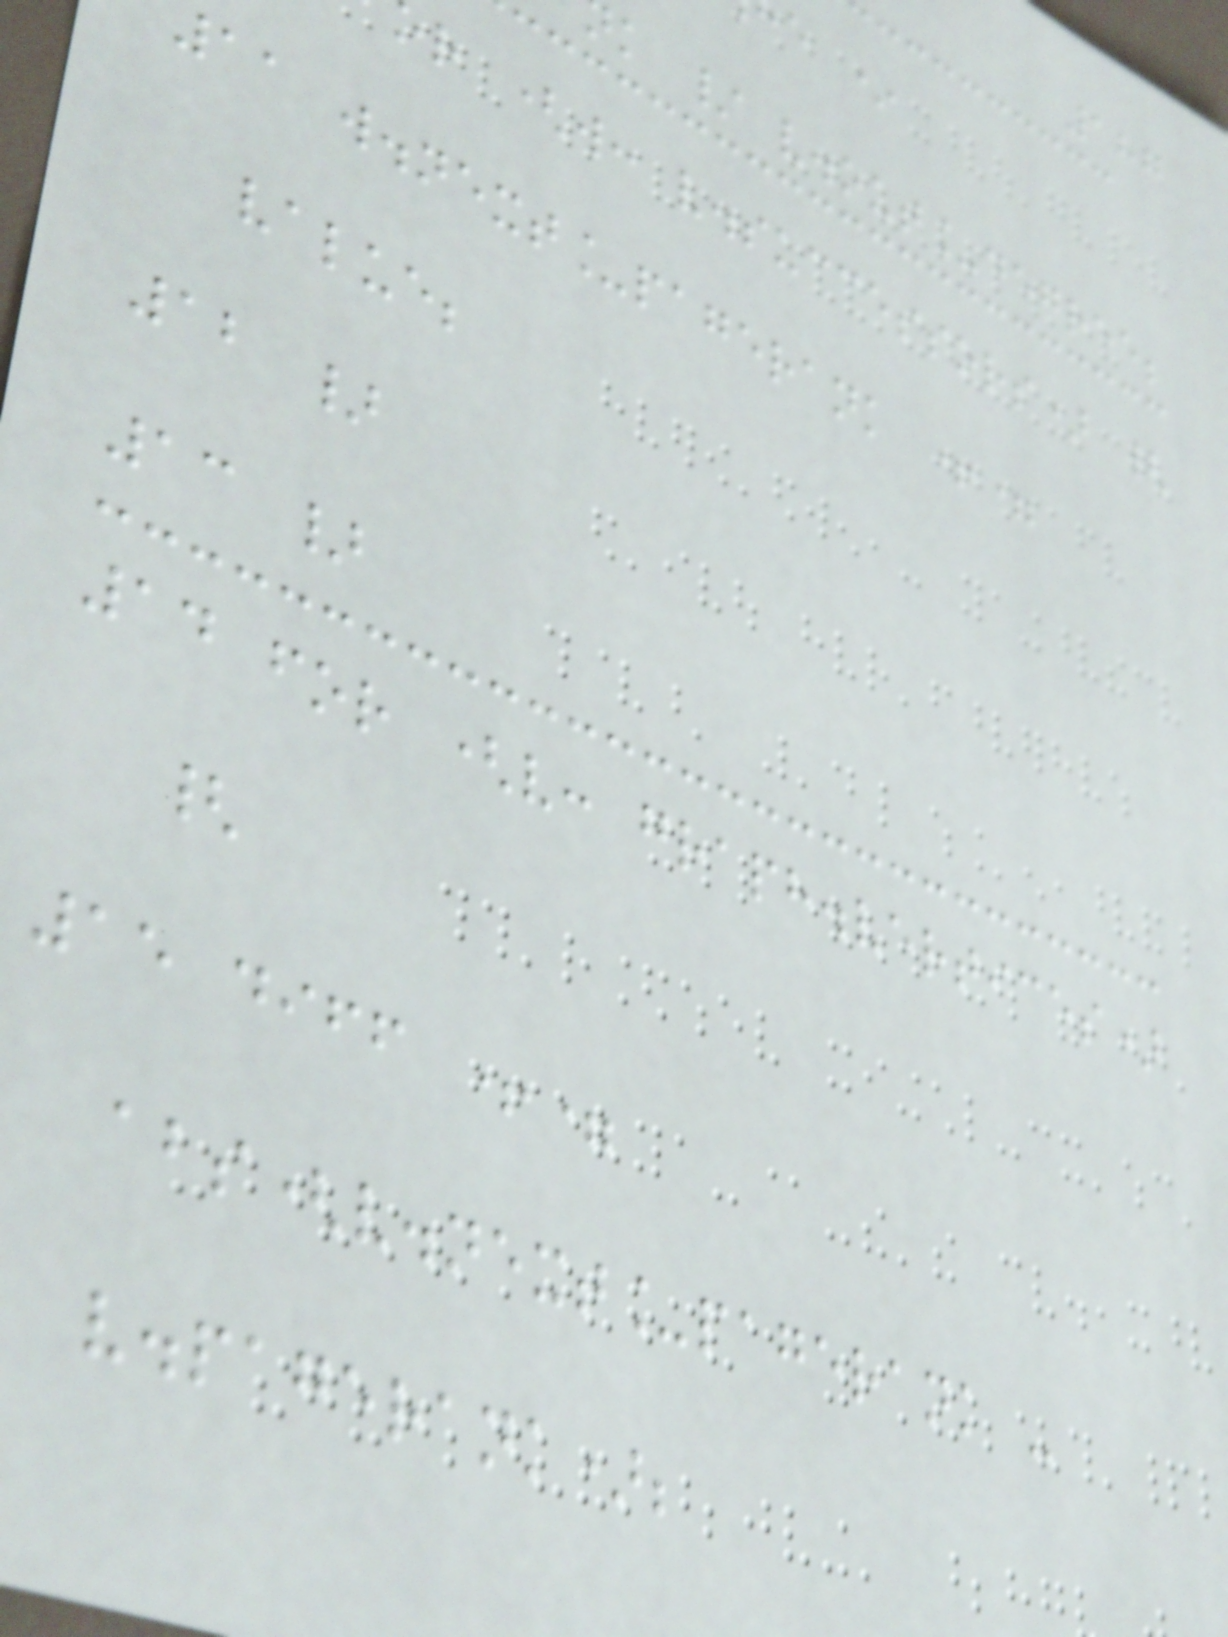187
k / v.out_degree;
r (w: v.successors) {
11 w.next_pagerank +=
value;
12 }
13 }
14 for (v: graph.vertices)
{
15 diff +=
abs(v.next_pagerank -
v.pagerank);
